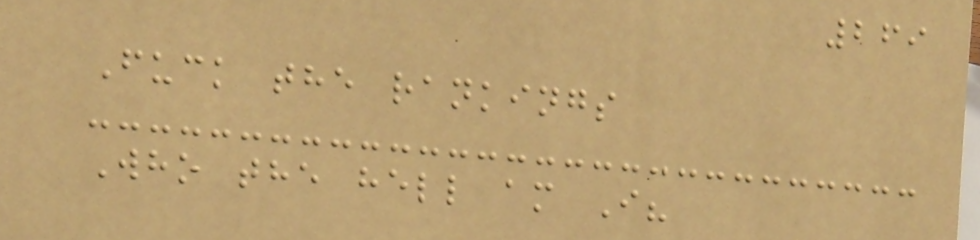269
Fuck the rankings
Who the hell am I?
